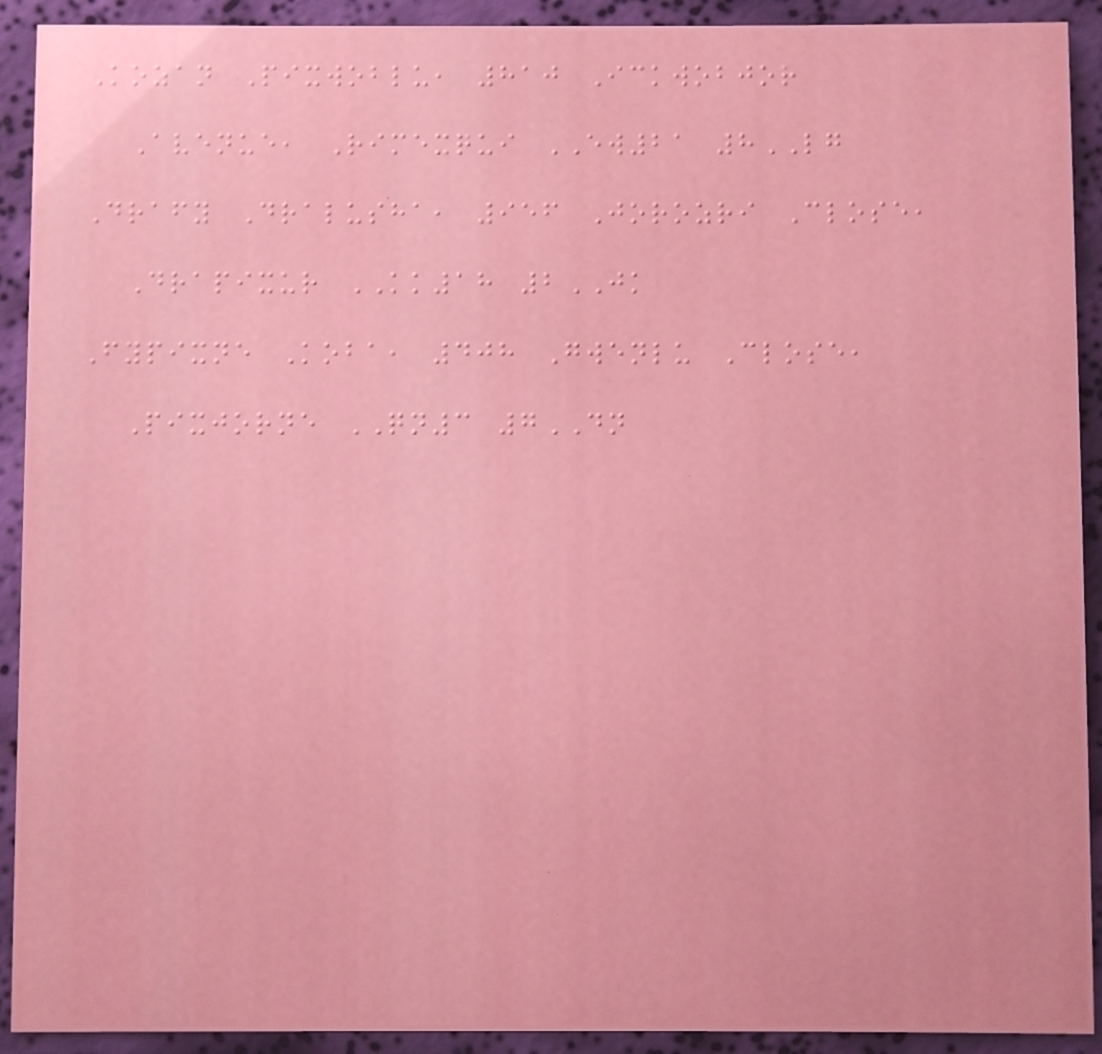Kozan Pixwoblu, 810 Ickwobjor
Avenue, Rimexqui EW21 8LG
Drafy Dralusha, 956 Jorozri Close,
Drapixur KK18 2JK
Fypixne Koba, 408 Gwenlu Close,
Pixjorne QN3 7DN
